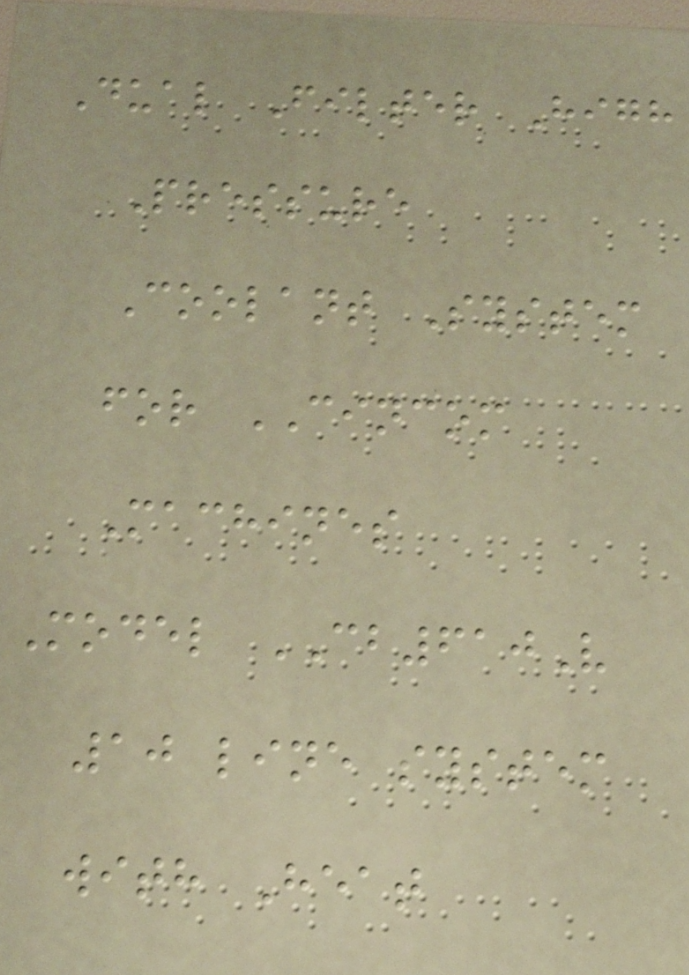Dual Filter High
Pressure
Coolant System
for CINCOM
Machines
Model CB610V
10 line system
with Heat
